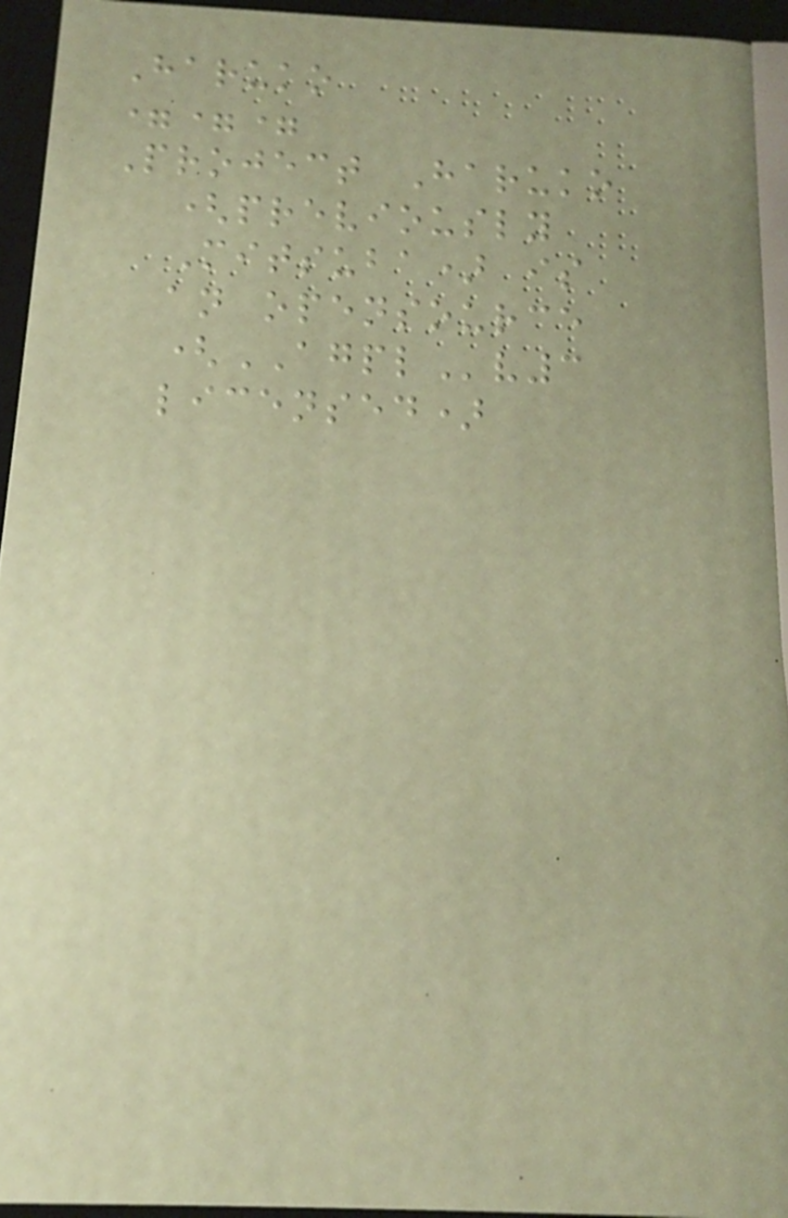Haruko
===
Project Haruko
(previously
Mitsuba) is
an opensource
(AGPLv3
licensed)
